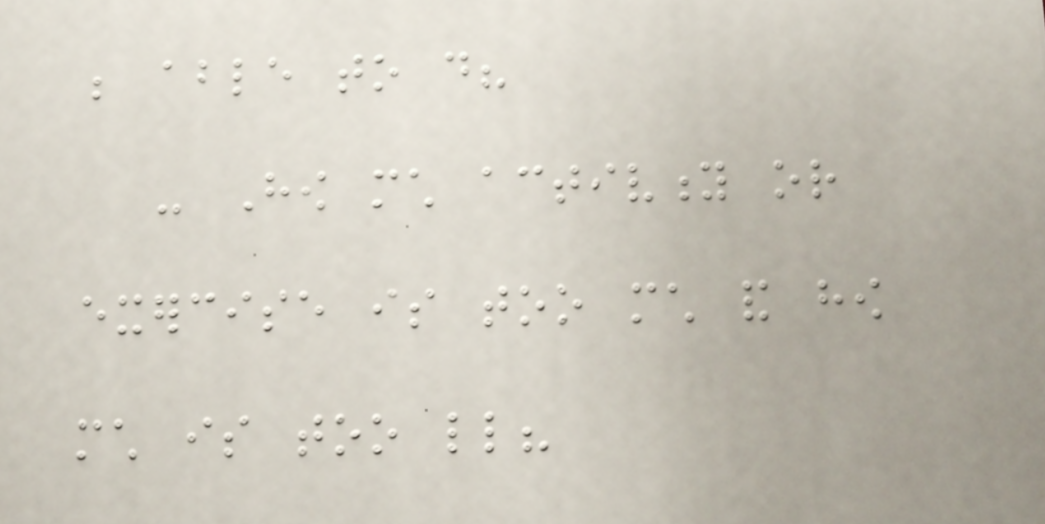be able to do?
- How much activity or
exercise is too much and how
much is too little?
